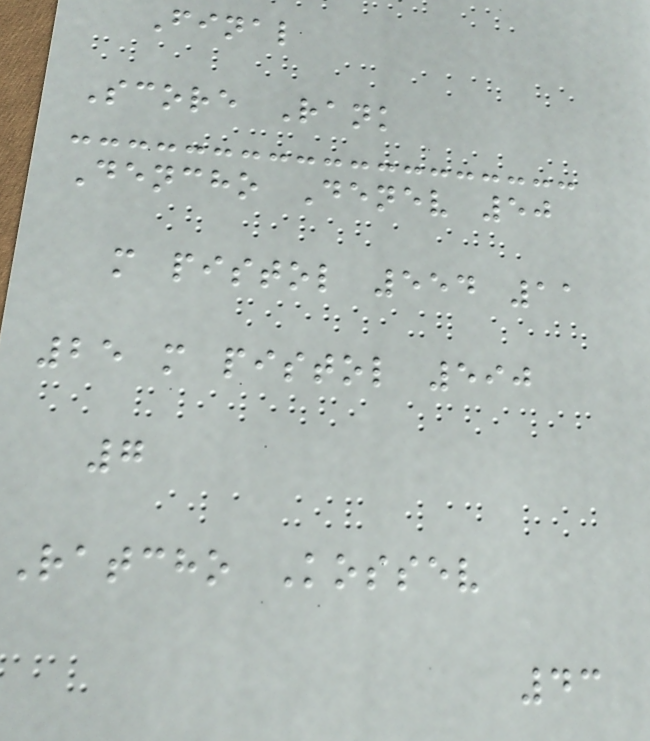Final
Score Rank
Dencho Denev 50
m pistol 554 11
25 m pistol 590
7
Ratcho Kossev
43
